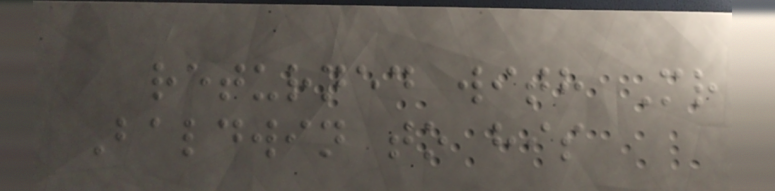returned with Mr
Baldwin to his
